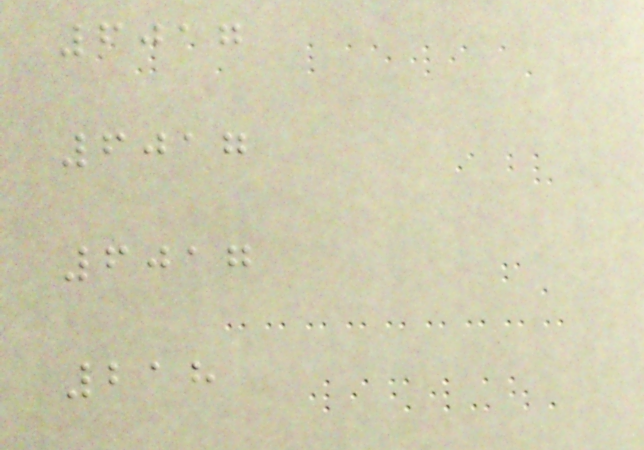6017
6017
6017
218
